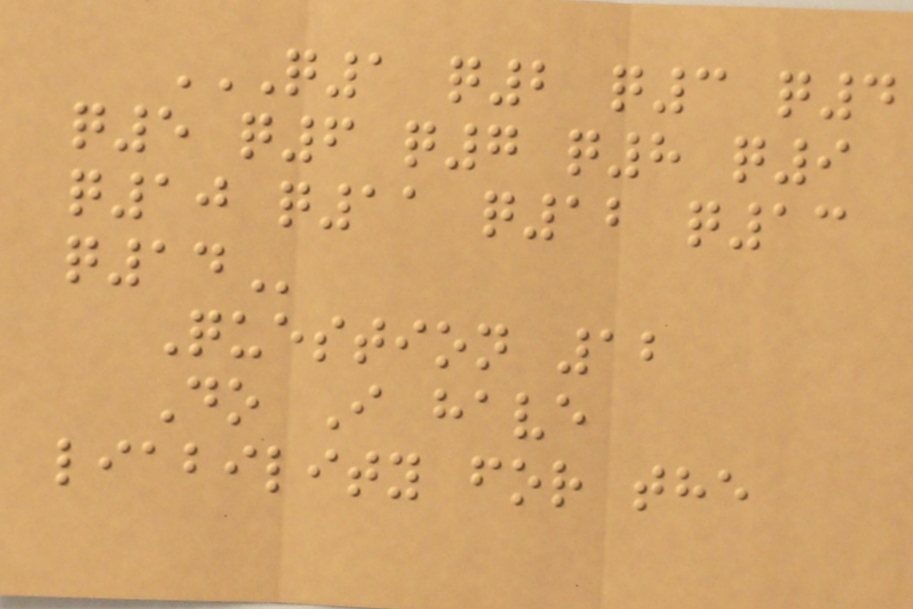Q1 Q2 Q3 Q4
Q5 Q6 Q7 Q8 Q9
Q10 Q11 Q12 Q13
Q14
Question 12
Do I have
liability for the
